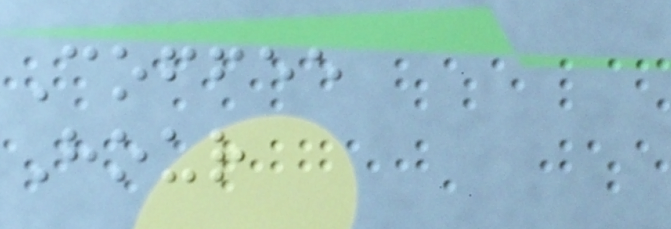Coffee
Hour
